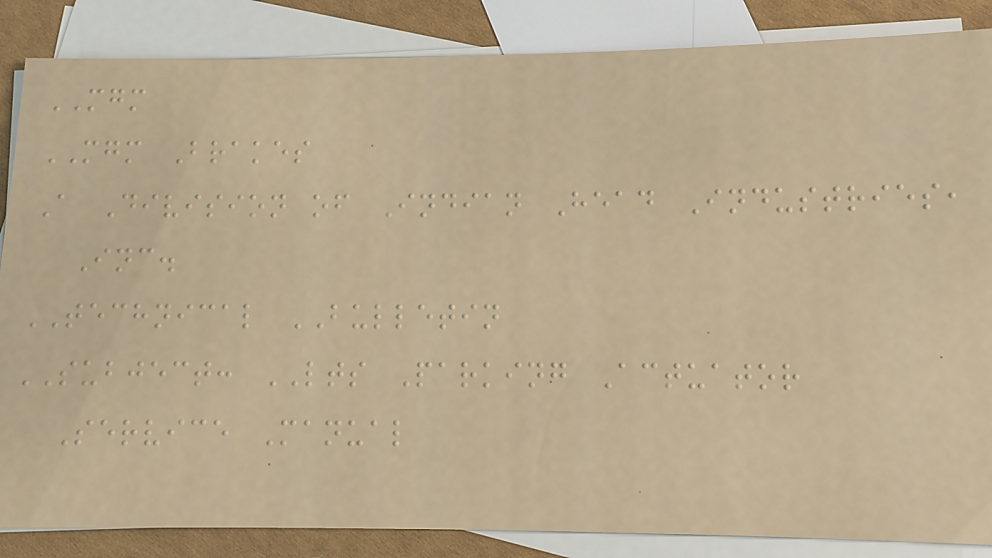MGM
MGM Brakes
A Division of Indian Head Industries,
Inc.
TECHNICAL BULLETIN
SUBJECT: LTS Parking Actuator
Service Manual
